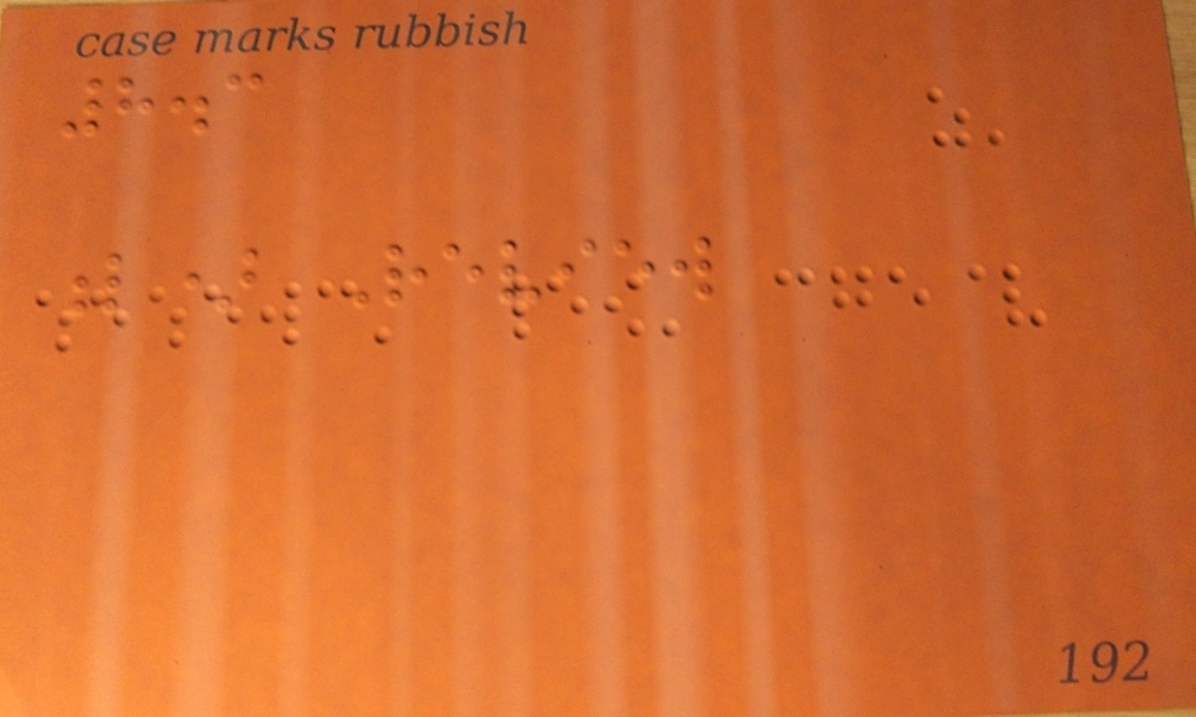8.3
l) Review
